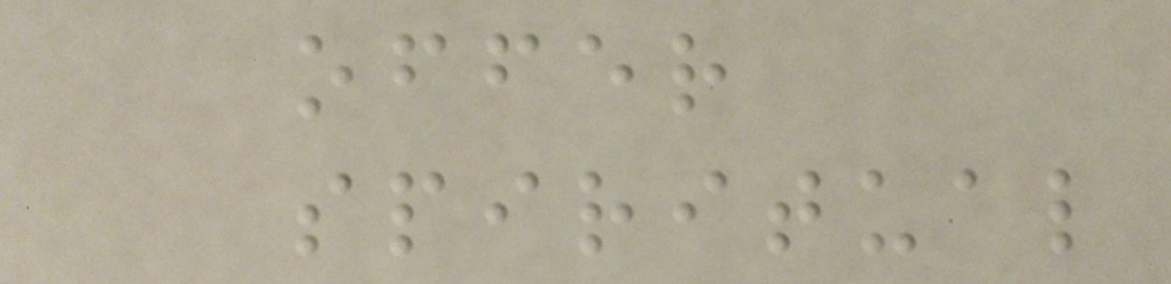offer
spiritual
